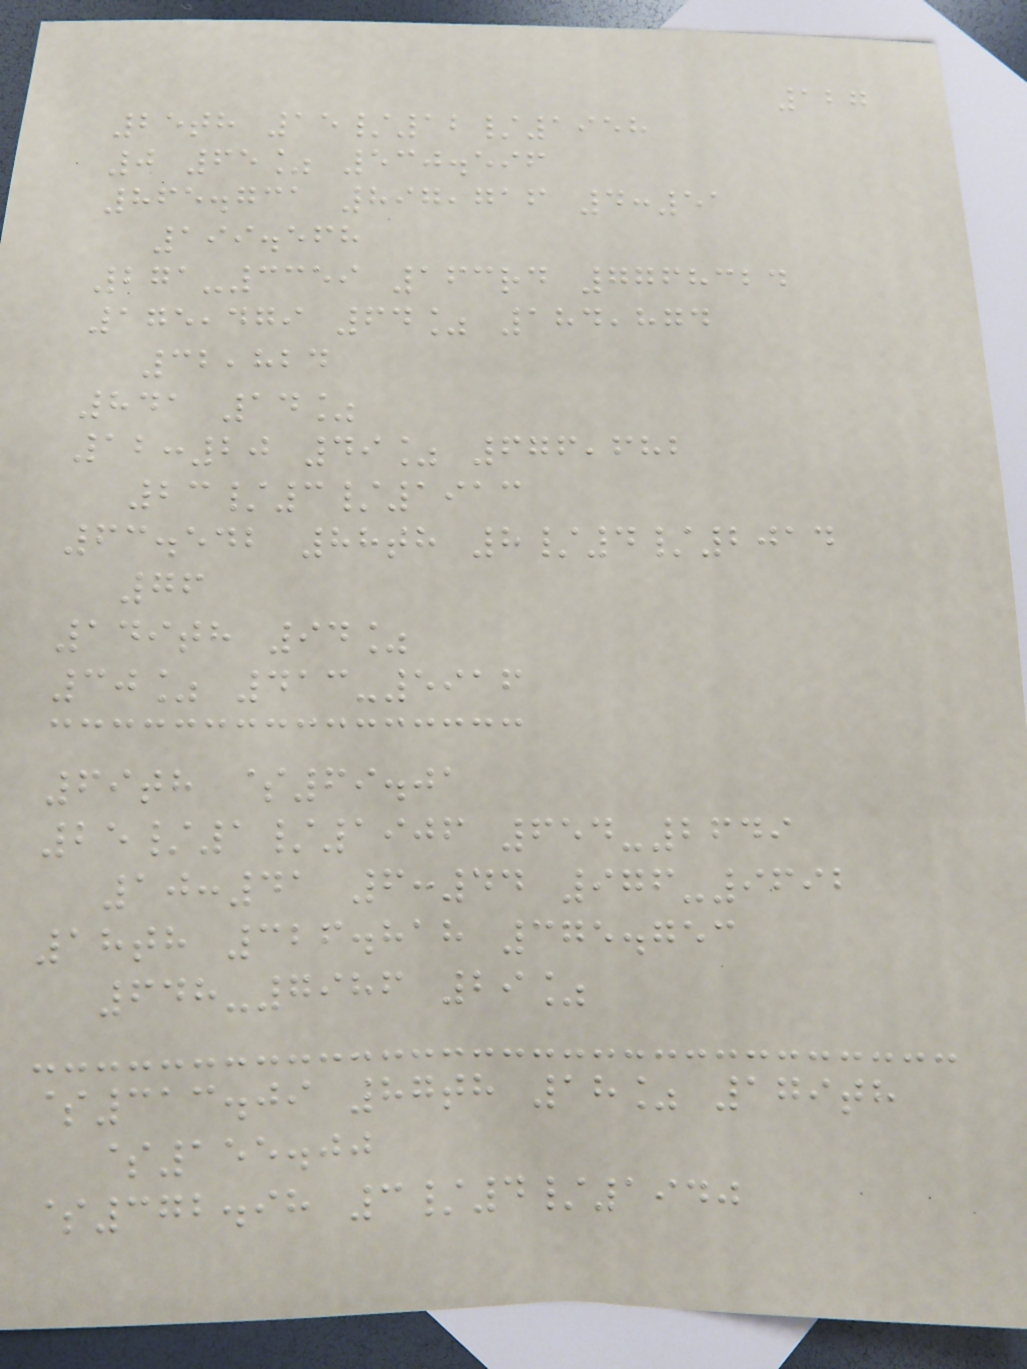127
25th 15/12/1958
0 65% 530.596
865.731 897,716 4:51
199.568
271-3359 163rd 7768324
175,479 64% 184,874
32,824
841 14%
12:20 49% 676,682
23/3/1913
63.542 88th 8/4/2014
76
149th 94%
30% 413-5916
69th $69.01
25/1/1906 654-2649
10:41 6:44 976-9692
18th 326.818 375.753
648-7986 29%
$313.09 87th 18% 179th
$155.00
$372.98 3/4/1940
